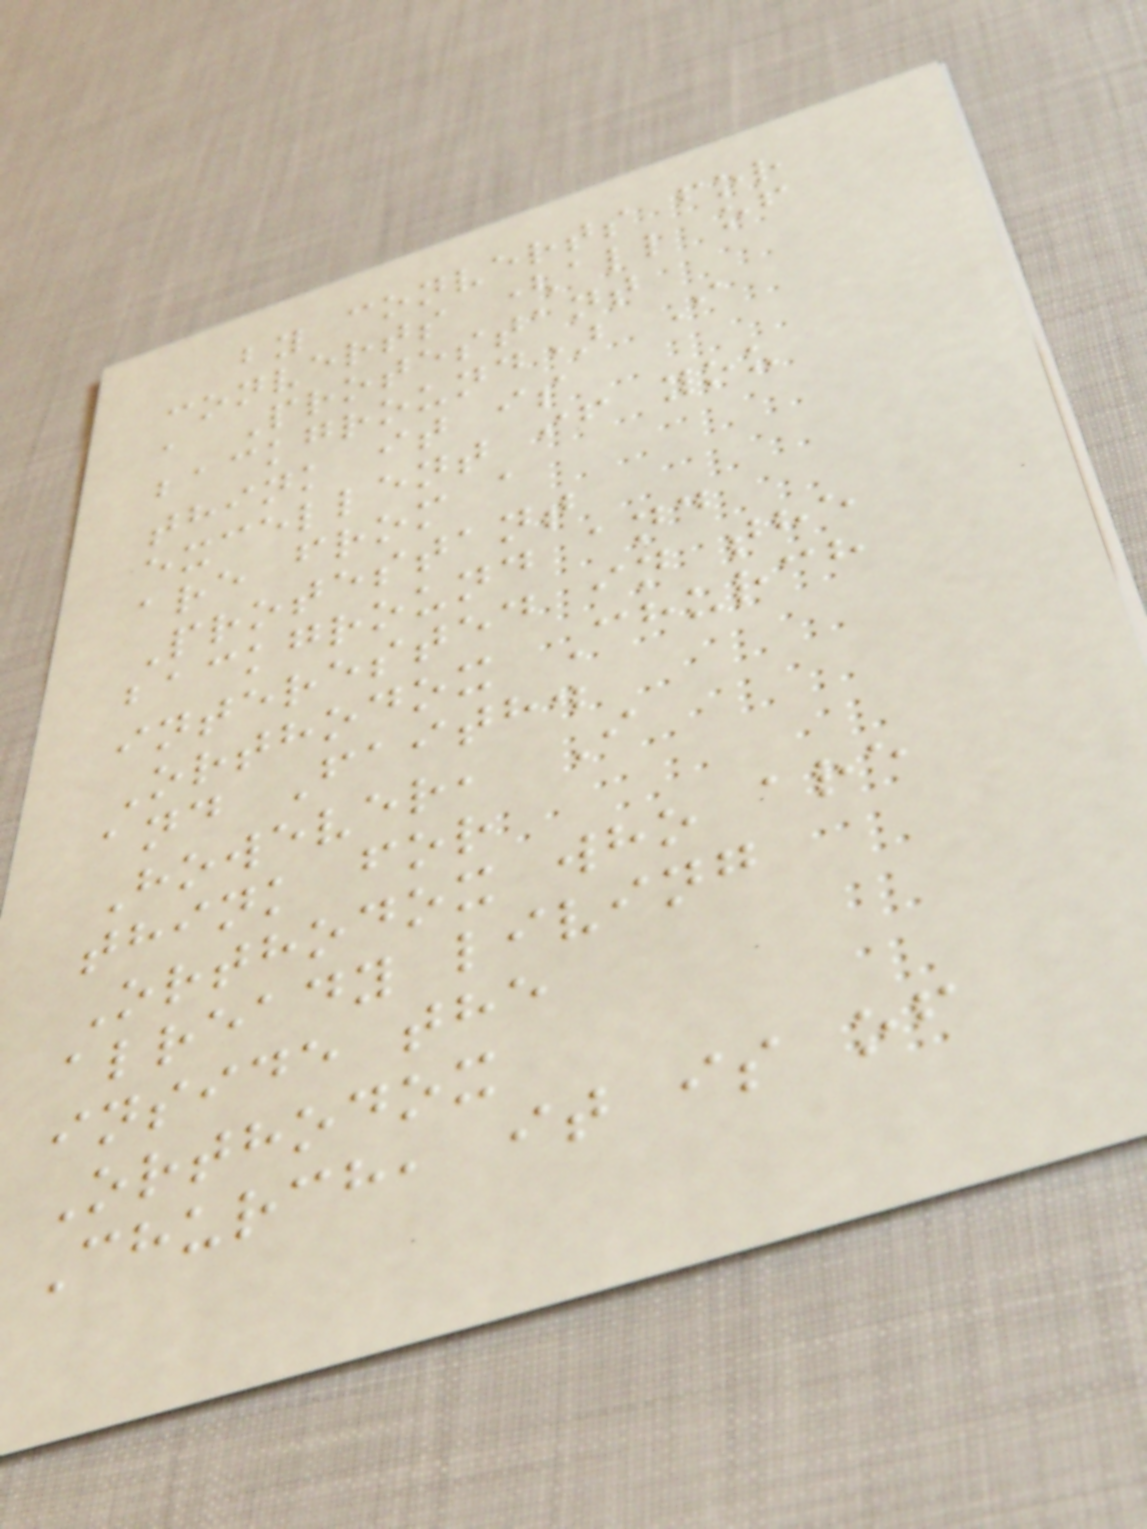by converts for
converts (all of
a Protestant
background) I
think it is
excellent if you
are from a
Protestant
background and
interested in the
Orthodox Church
and Faith.
However, I
think for
Orthodox who are
already living
inside the
Orthodox
Church, it is of
